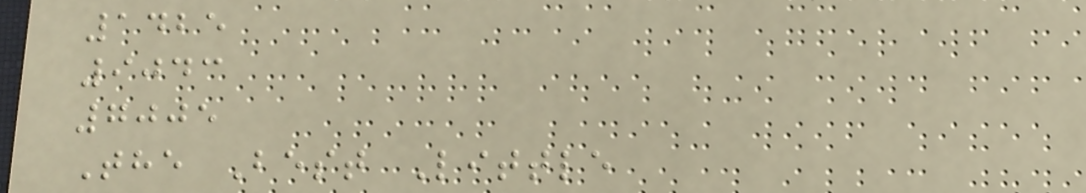1425
9043
7005
The Best Little
